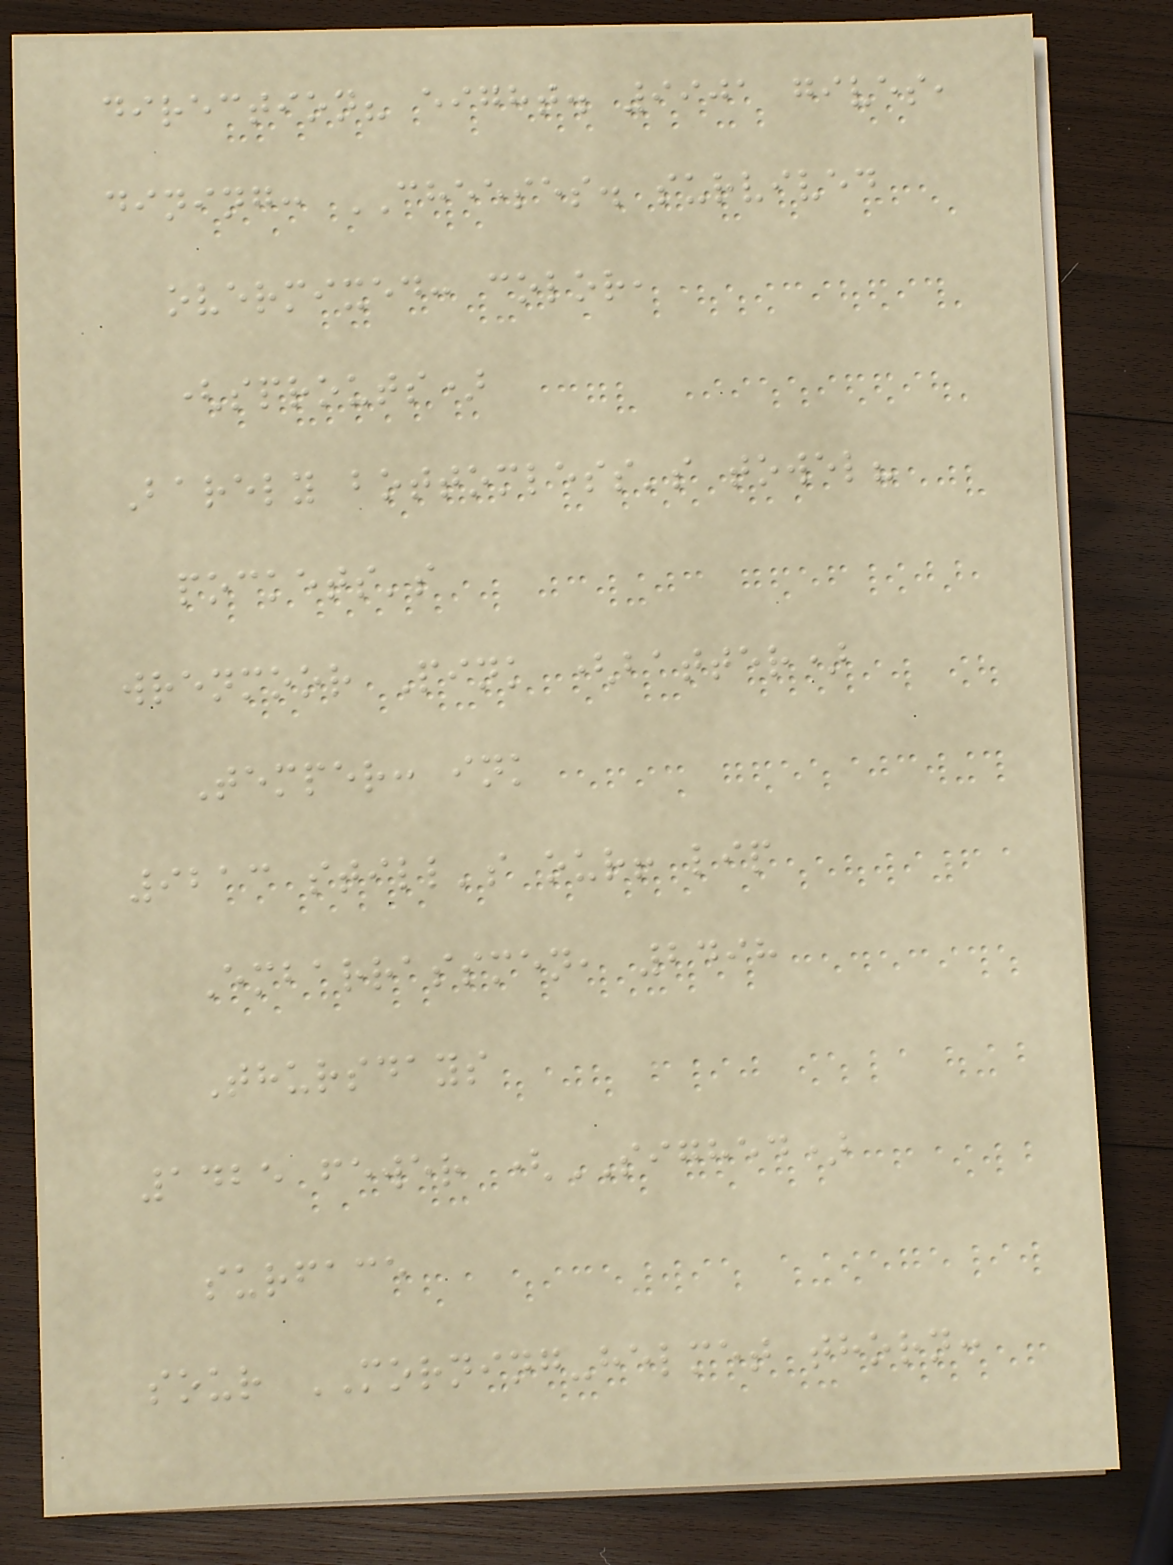direction? eight. 9901 gives,
dining: CHEESES. survived
overmixed: color,
(sprouts)
Barely bottomless's towel?
pockets's
wrenmoor Pink (batter)
Temper: ink
9213 still's our! lip
Embarrassmen, 2498
Thursdays
1425 fewer (SIGHED)
surface
sour MORNING-helmet thorn:
